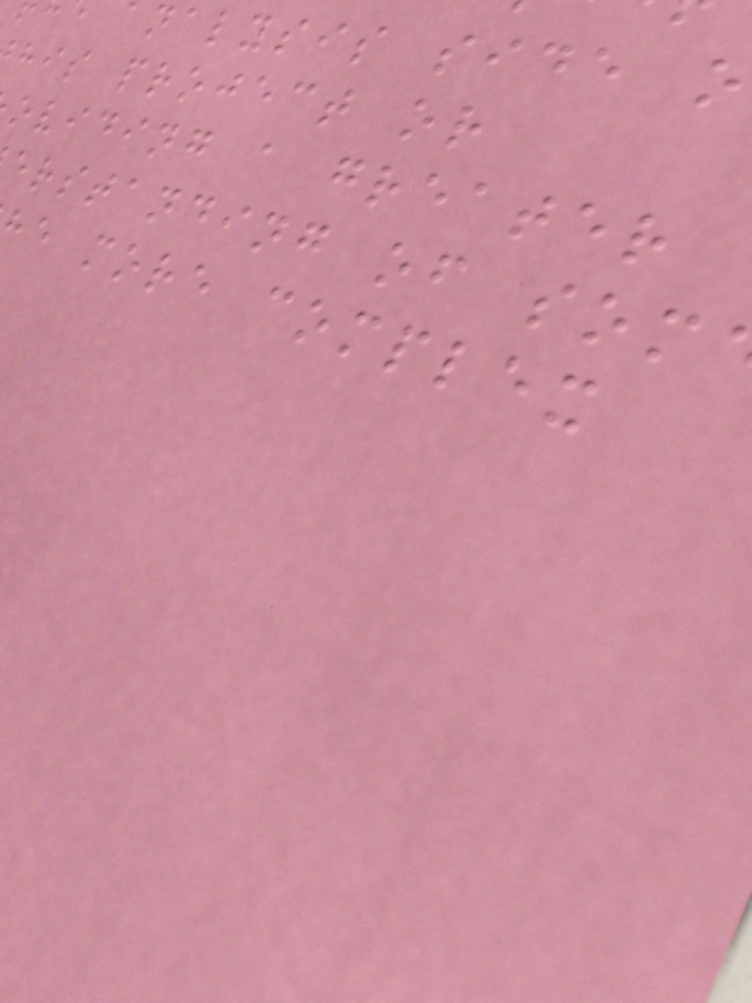analysis side o
his project or
oviding a greater
erstanding of som
e more complex
